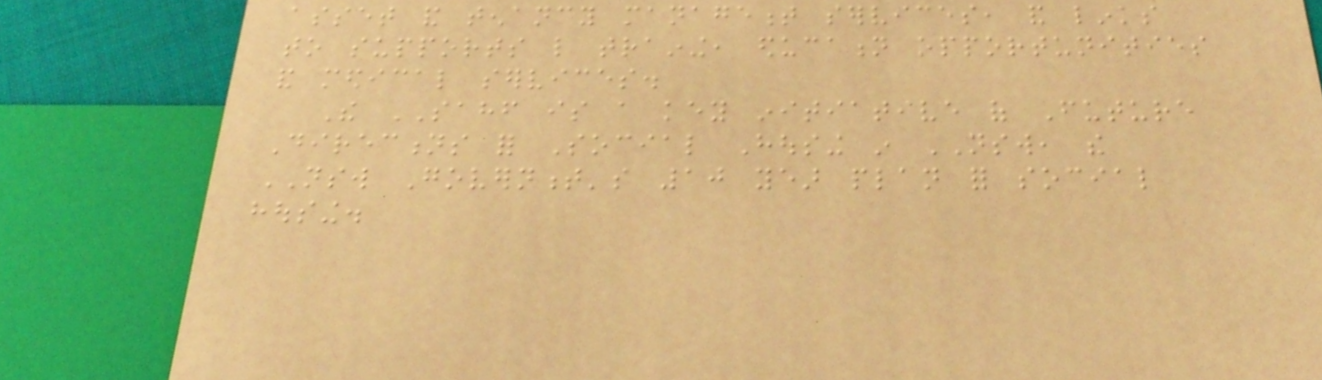asset and tenancy management services, and links
to supports like training, education opportunities
and medical services.
The SAHF is a key initiative of Future
Directions for Social Housing in NSW, the
NSW Government's 10 year plan for social
housing.
